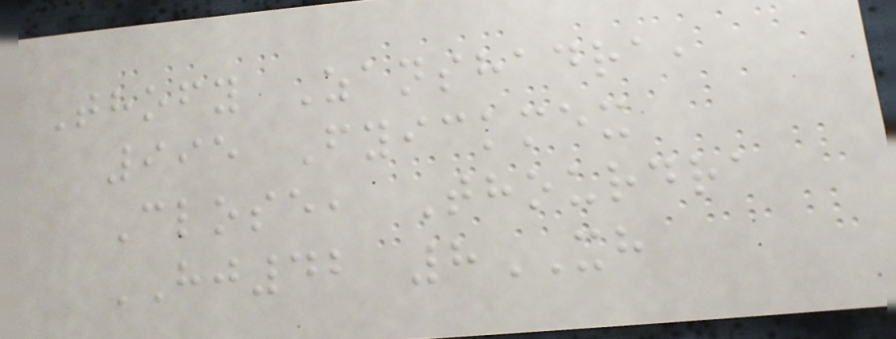Thofy Zanshadra,
995 Fyickmex
Close, Thourdra
HJ42 8XH
